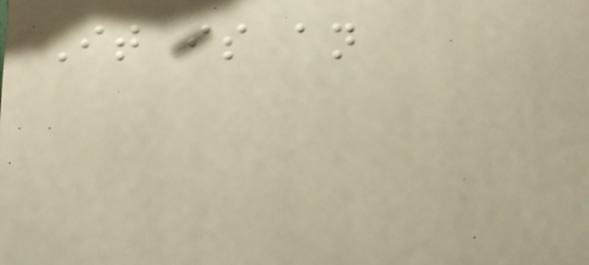It is an
